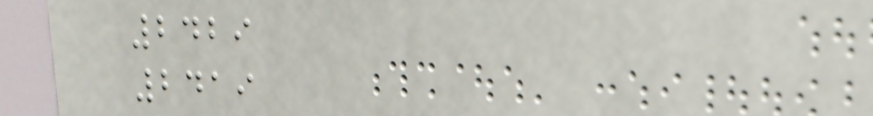2429
2419
